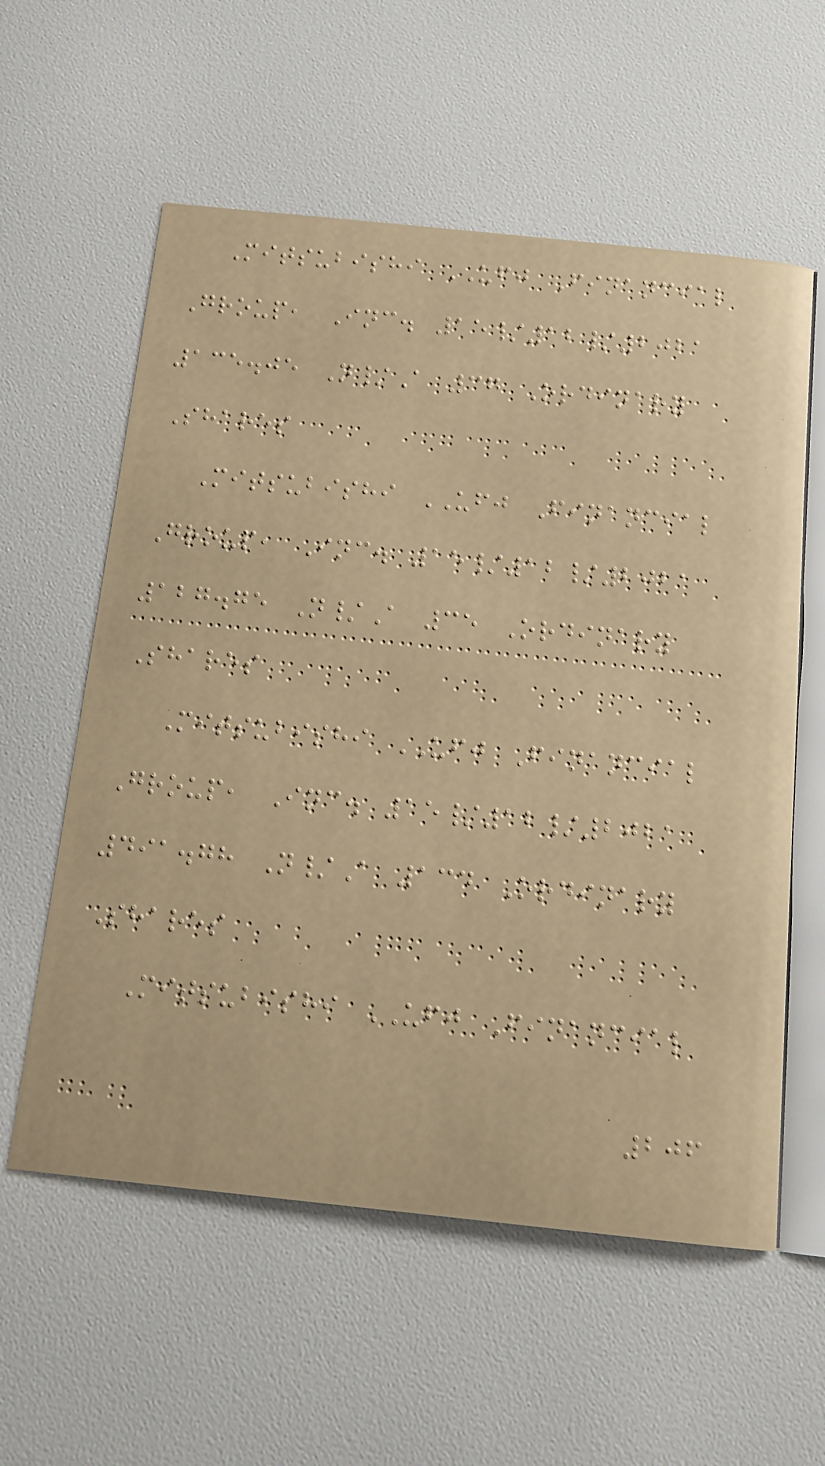Mitsubishi UFJ Financial
Group, Inc. 15/12/2021
135.05 N/A 37 Ordinary
Shares
Mitsubishi UFJ Financial
Group, Inc. 15/12/2021
127.75 N/A 35 Ordinary
Shares
Mitsubishi UFJ Financial
Group, Inc. 15/12/2021
491.78 N/A 134 Ordinary
Shares
Mitsubishi UFJ Financial
206
